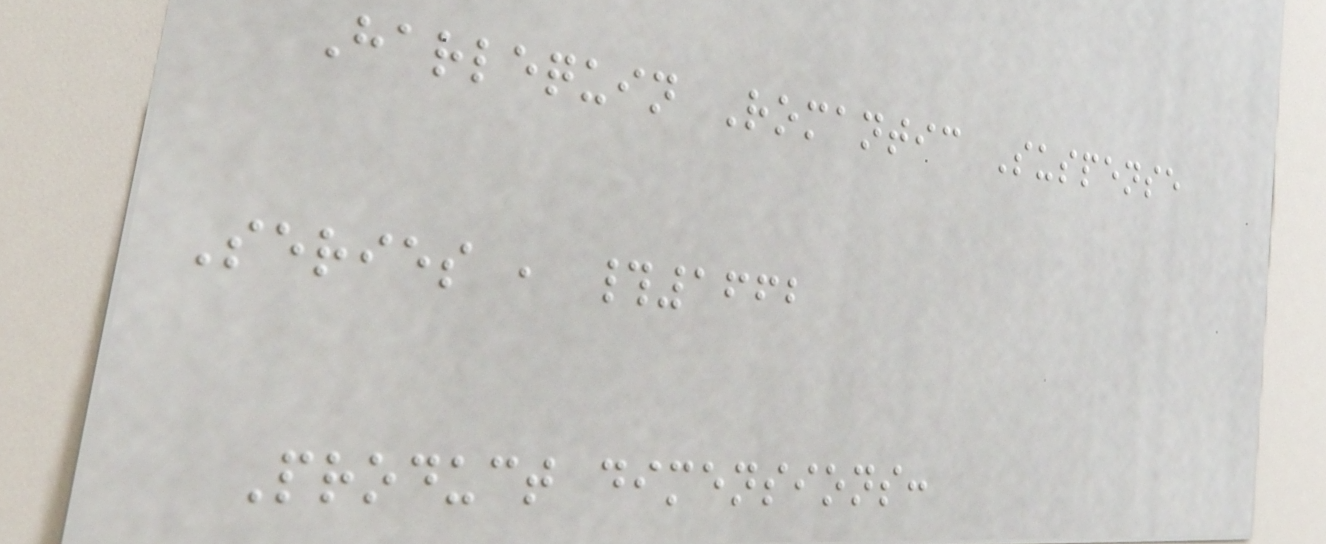Harlequin Romantic Suspense
Series , #1662
Product dimensions:
